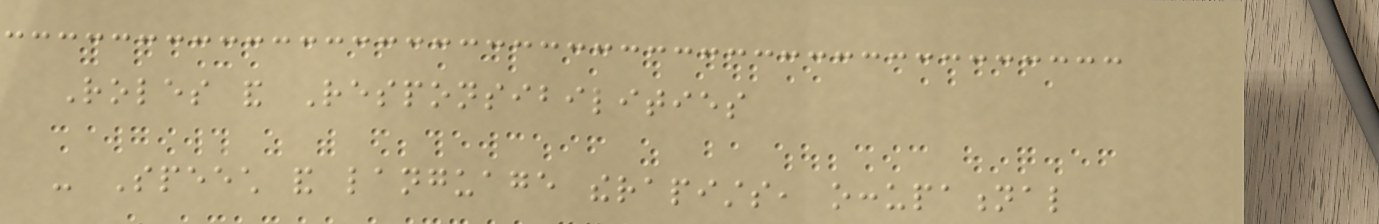Roles and Responsibilities
- Speech and language therapists, occupational
